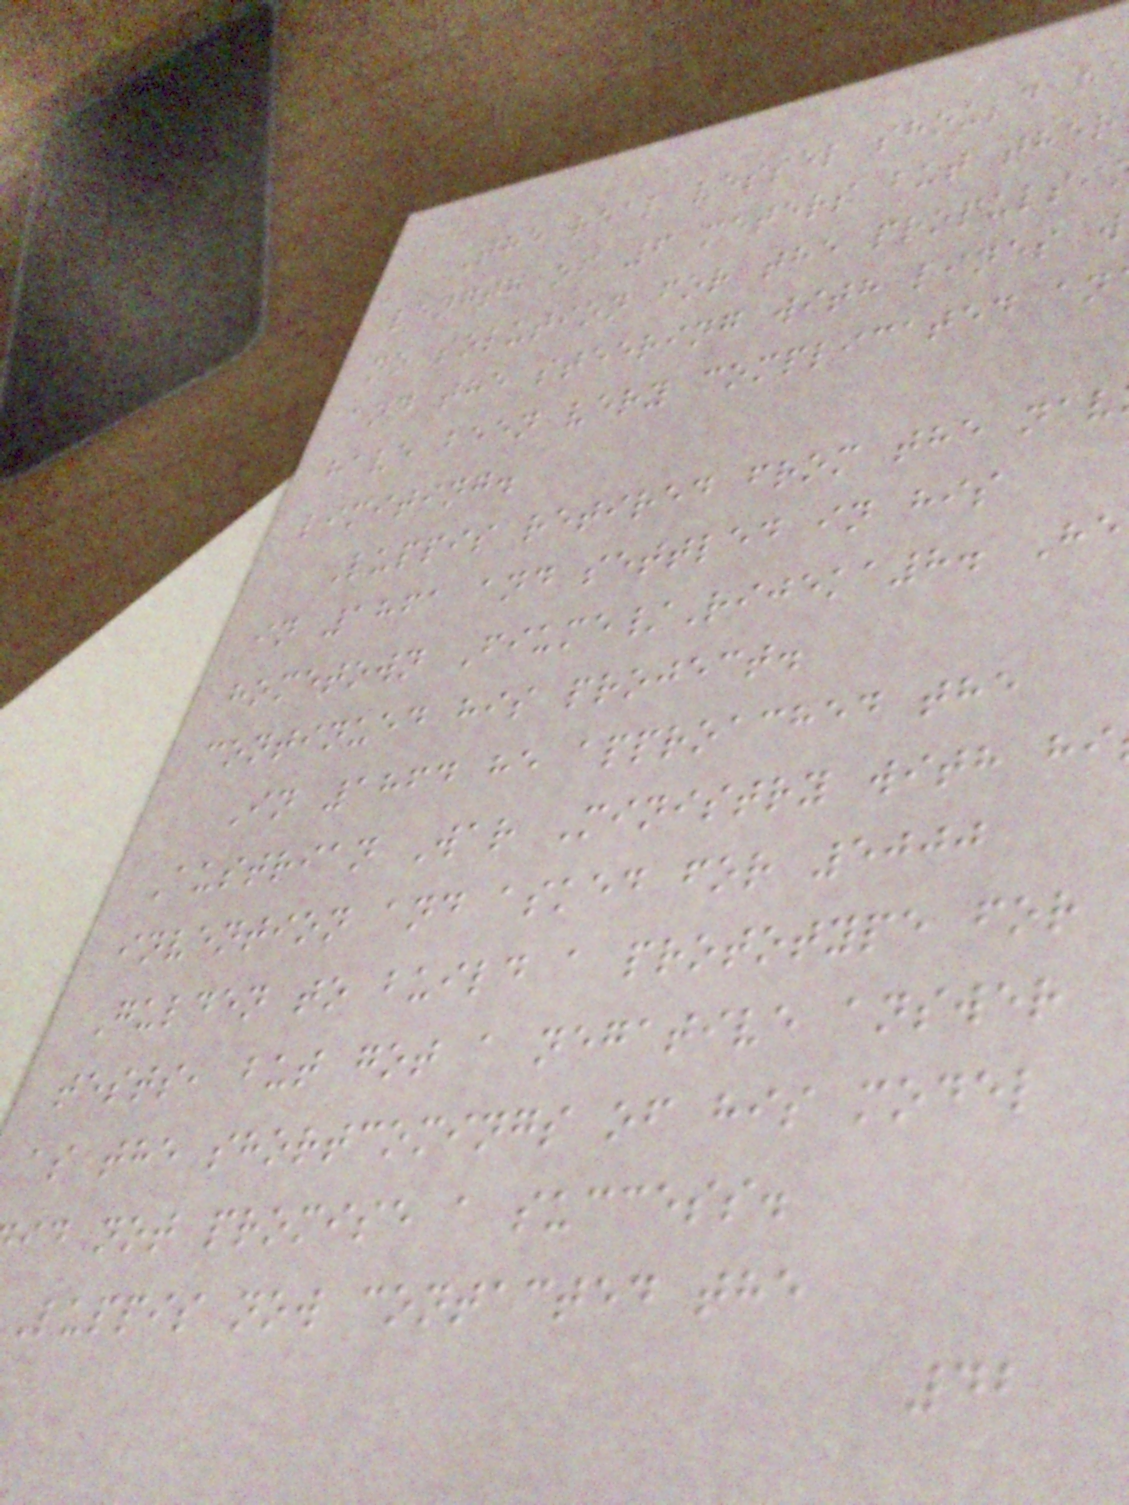The real vessel should h
length of 6 meters but ther
no solution for the propulsi
and the steering with lines w
have been very complicated an
limiting.
Luppis retired from the nav
in 1861 and settled in his
hometown Fiume/Rijeka8. He
continued his project.
In 1864 he approached the
Austrian War Ministry with hi
invention and asked for 5000
Gulden to build a prototype for
tests, but got a negative answer
as the shortcomings of his model
id not promise a success.
Luppis now contacted the
42
